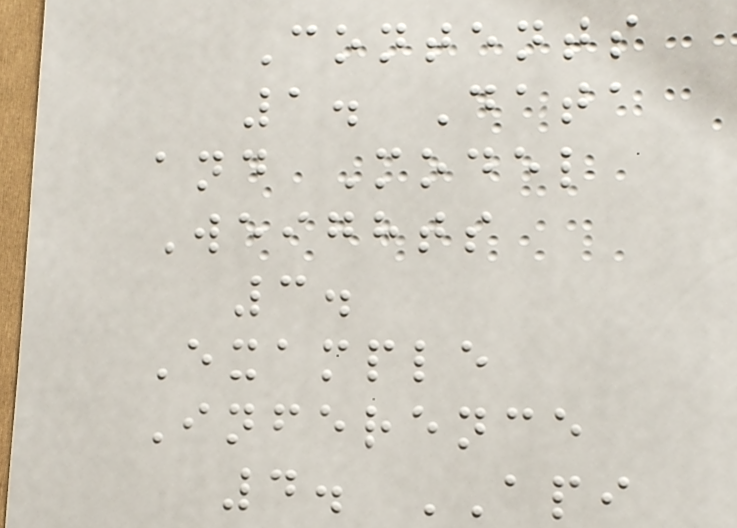Contents
1. Data
and Model
Weights
3.
Example
Inference
4. API
